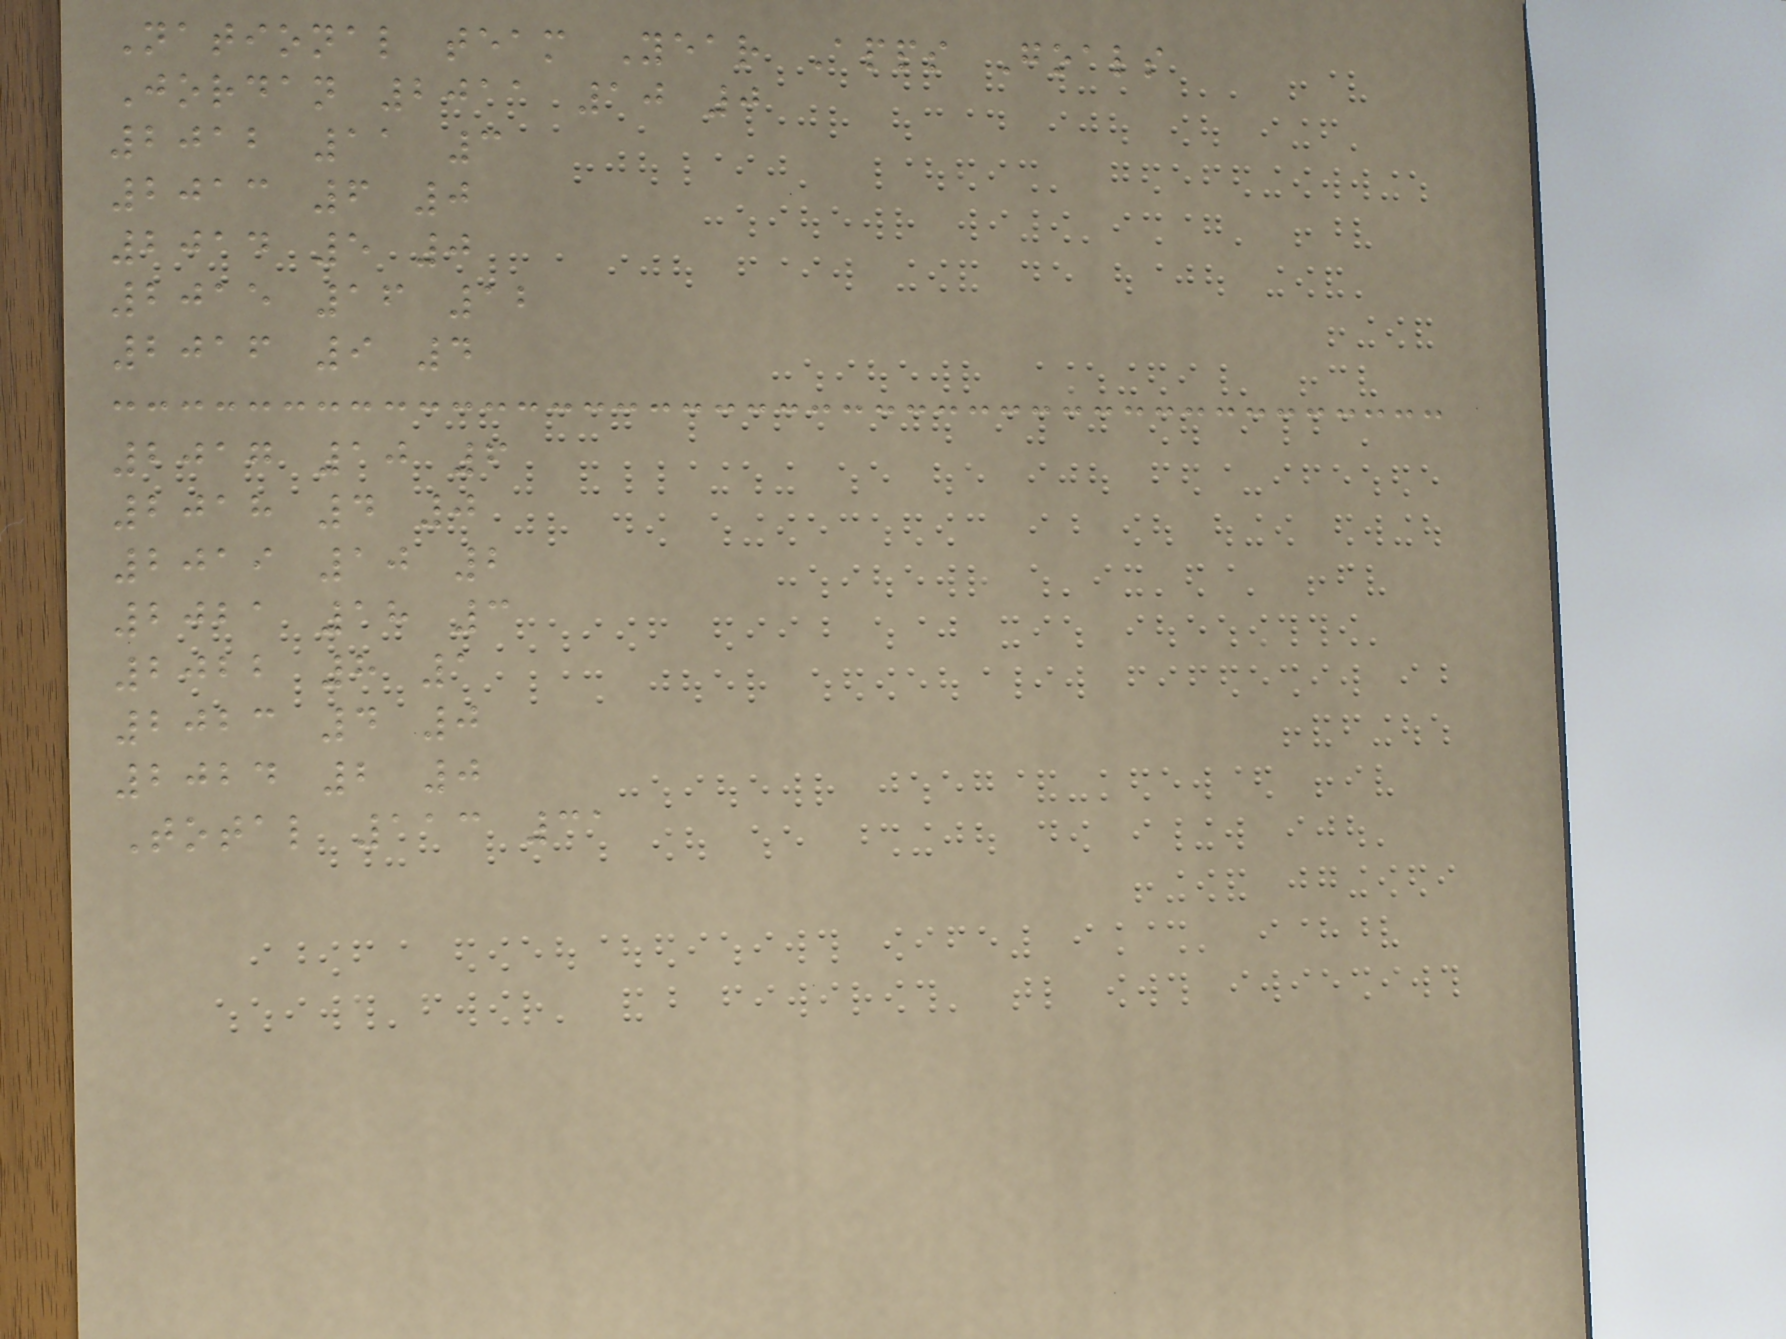National team Year Apps Goals
Jordan 2011 10 0
2012 11 3
2013 6 0
2014 5 0
2015 16 12
2016 9 4
2017 10 6
2018 4 0
2019 10 2
2021 18 3
2022 8 1
2023 4 0
2024 2 0
Total 113 31
